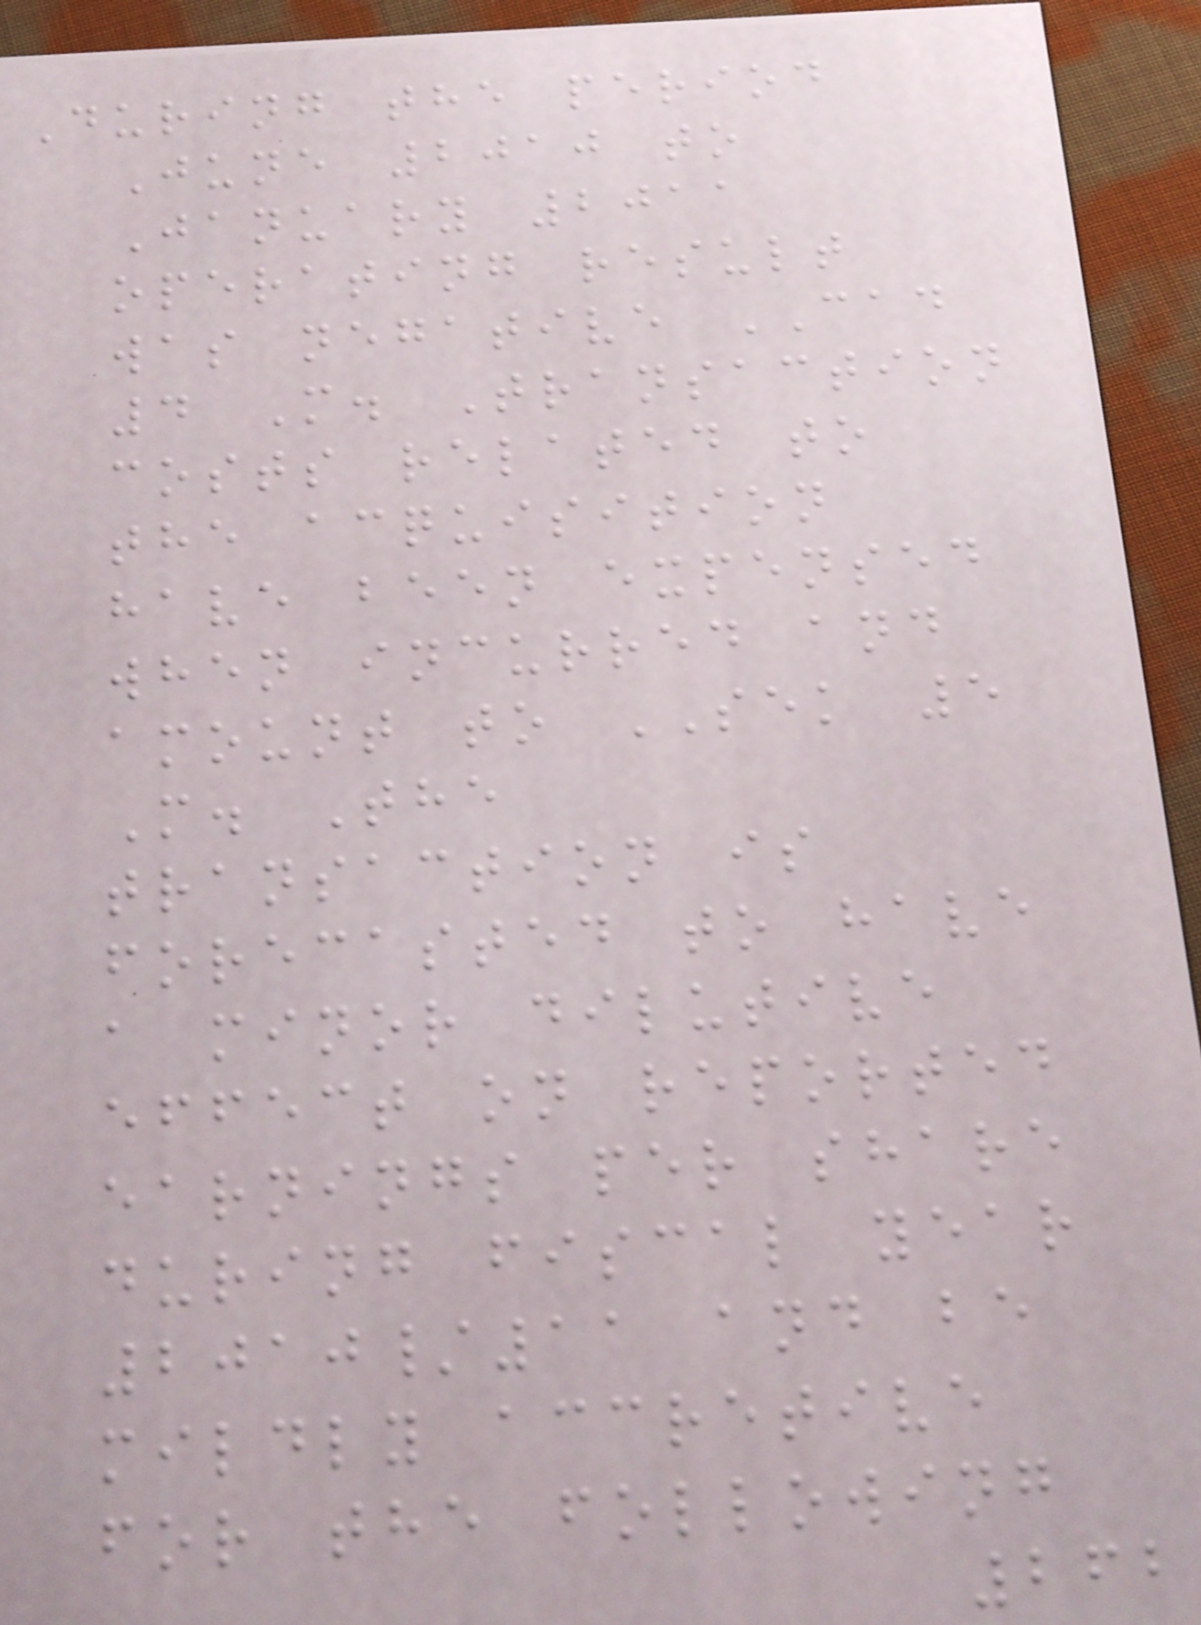During the period
June 2010 to
January 2011
operating result
was negative CAD
4 M. Transaction
costs related to
the acquisition
have been expensed
when incurred and
amount to SEK 5
M. The
transaction is
forecasted to have
a minor dilutive
effect on reported
earnings per share
during fiscal year
2010/11 and be
mildly accretive
for the following
262
